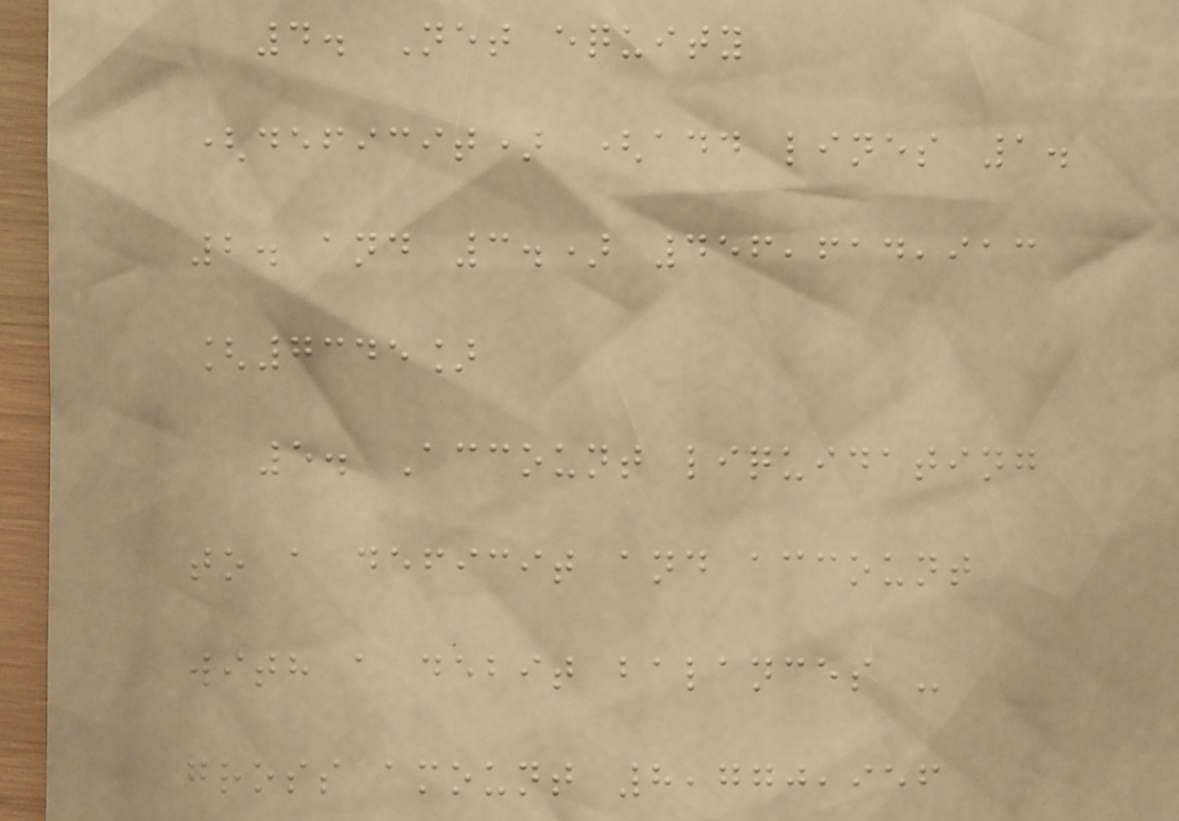4. Net equity
(deficit) (add lines 1.
2. and 3.) 456,614,913
[7345]
5. Account liquidating
to a deficit and account
with a debit balances -
gross amount 8,770,956
